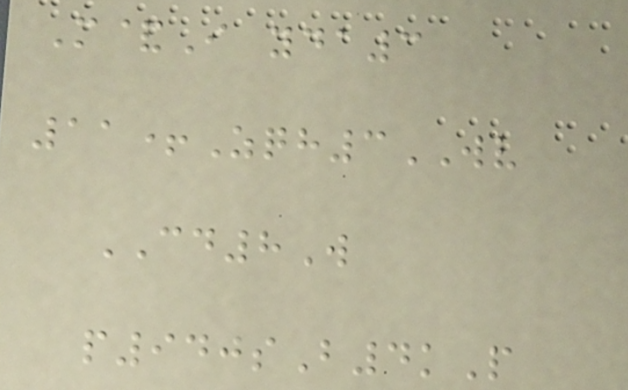M&I yda3
11+Zqh3WV
CD8W
p940sB4kP
